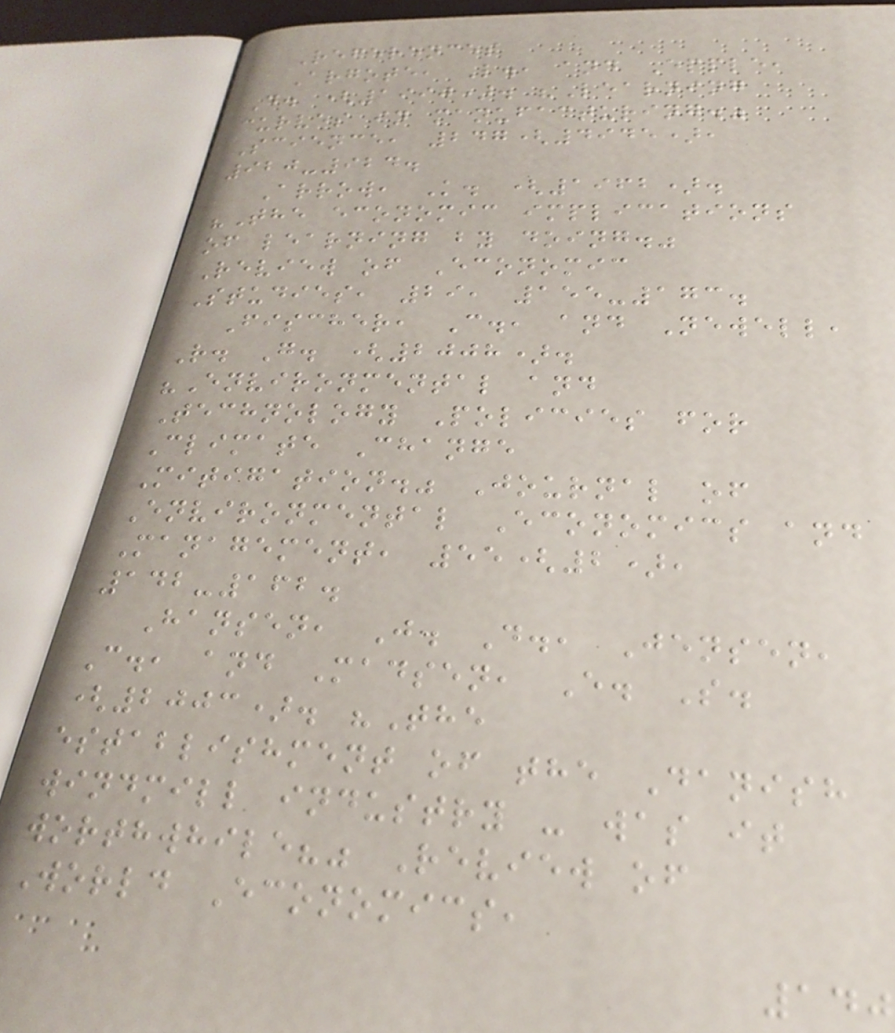References
Argote, L., and Epple,
D. (1990). "Learning
curves in manufacturing."
Science, 247(4945),
920-924.
Arrow, K. (1962).
"The economic implications
of learning by doing."
Review of Economic
Studies, 29, 155-173.
Fischer, C., and Newell,
R. G. (2008).
"Environmental and
Technology Policies for
Climate Change
Mitigation." Journal of
Environmental Economics and
Management, 55(2),
142-162.
Hansen, J. D., Jensen,
C., and Madsen, E. S.
(2003). "The
establishment of the Danish
windmill industry - was it
worthwhile?" Review of
World Economics,
140
